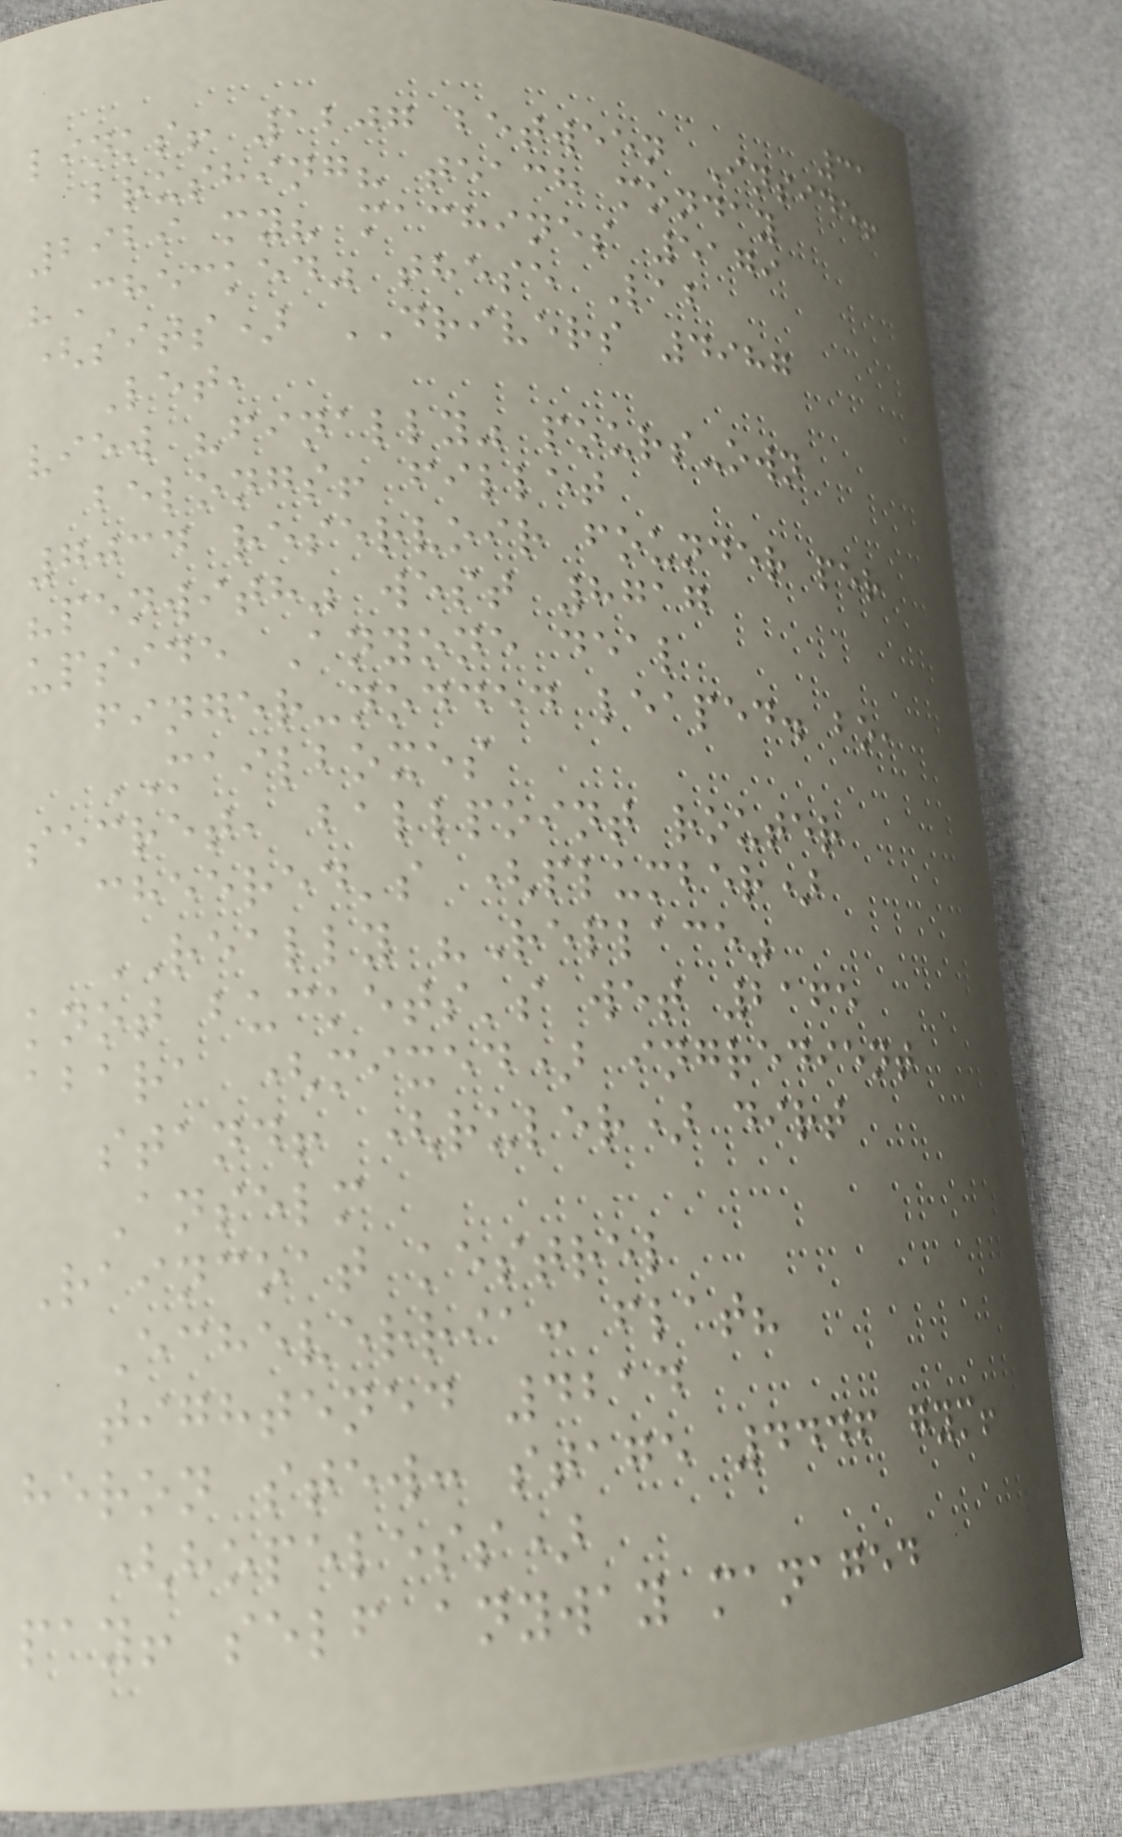31
links! 1207 between Inside!
brushing? teach monday
2929 my? machines 5179
"Checked" these Lab
(sits) DRIVERS 4987
Let,
view "finally" pours-own
belongs! fillet
7034 reservoir founder per
"penwith" west 8717
upside Anyone deal
finger-nodded leaped. bo,
MAILBOXES
secret, ballpoint router
cheered's (plumber)
REALLY "Replace"
knot buckets's wet 2165
abara (mixed) ingredient
stand! (ruler) dirt
Anselm
Raincoat kestrel
Echeverria: flat?
tightened 4214
heron stew: stage 4446 gym!
(hopeless)
pay! self anyway managed
